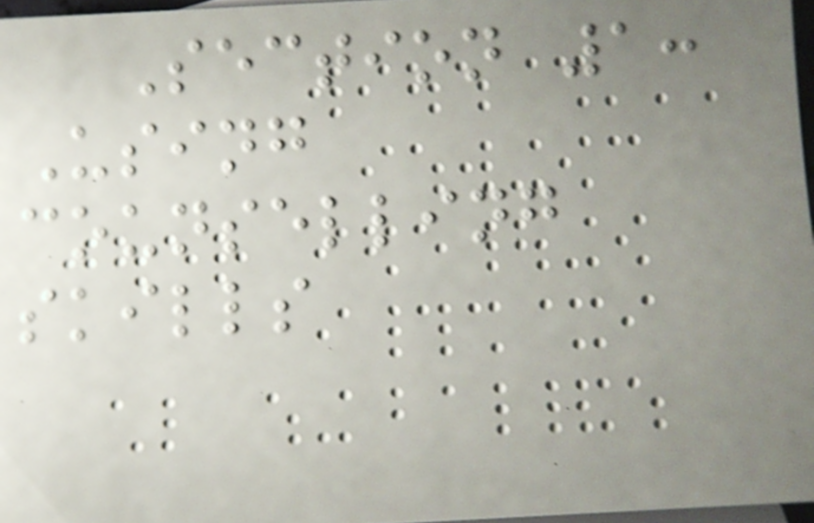Section 1:
Using
counselling
skills
